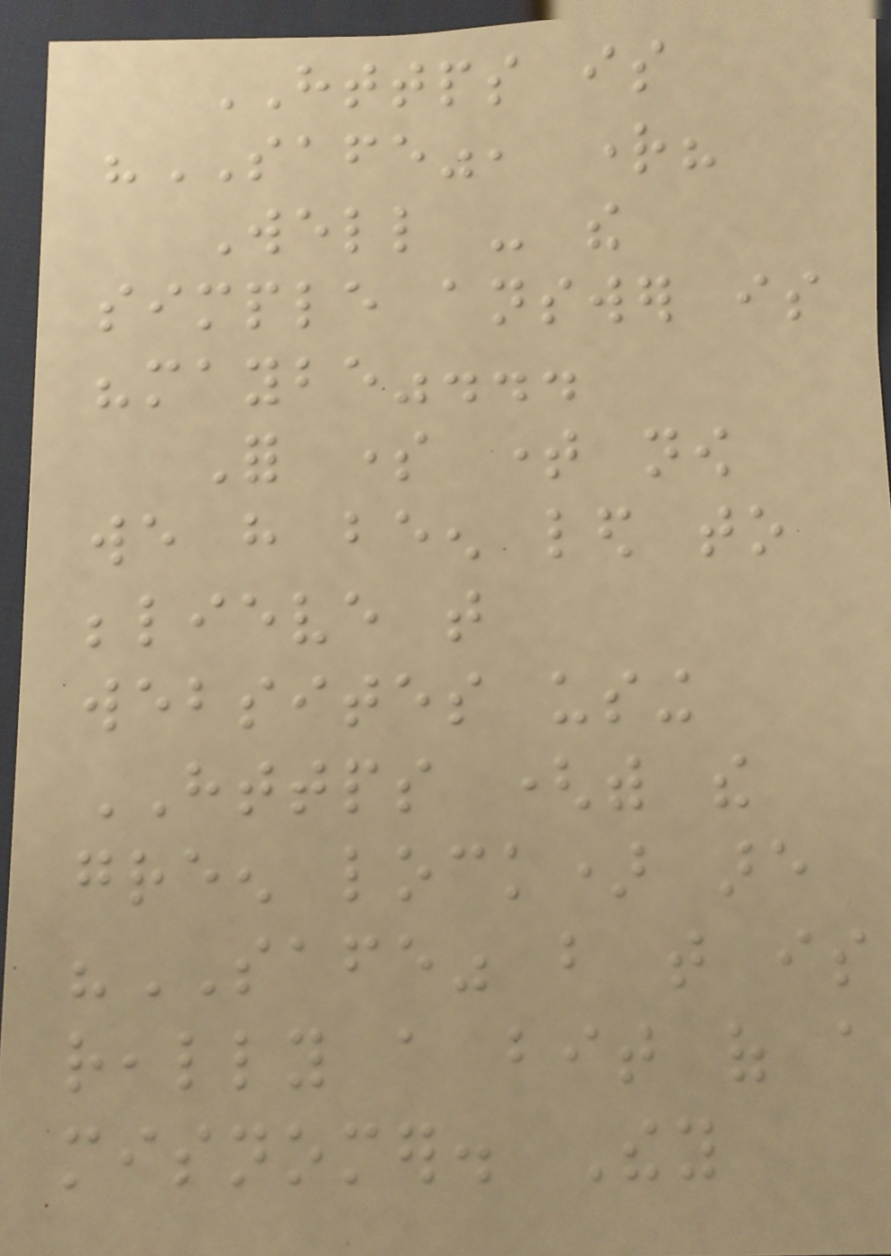HTTPS is
"SAFE", right?
Well - the
simple answer is
"maybe"...
For some time now
we have been led to
believe that
websites using
HTTPS (with the
green lock) are
"SAFE" but that is
really a bit of a
misnomer. They
